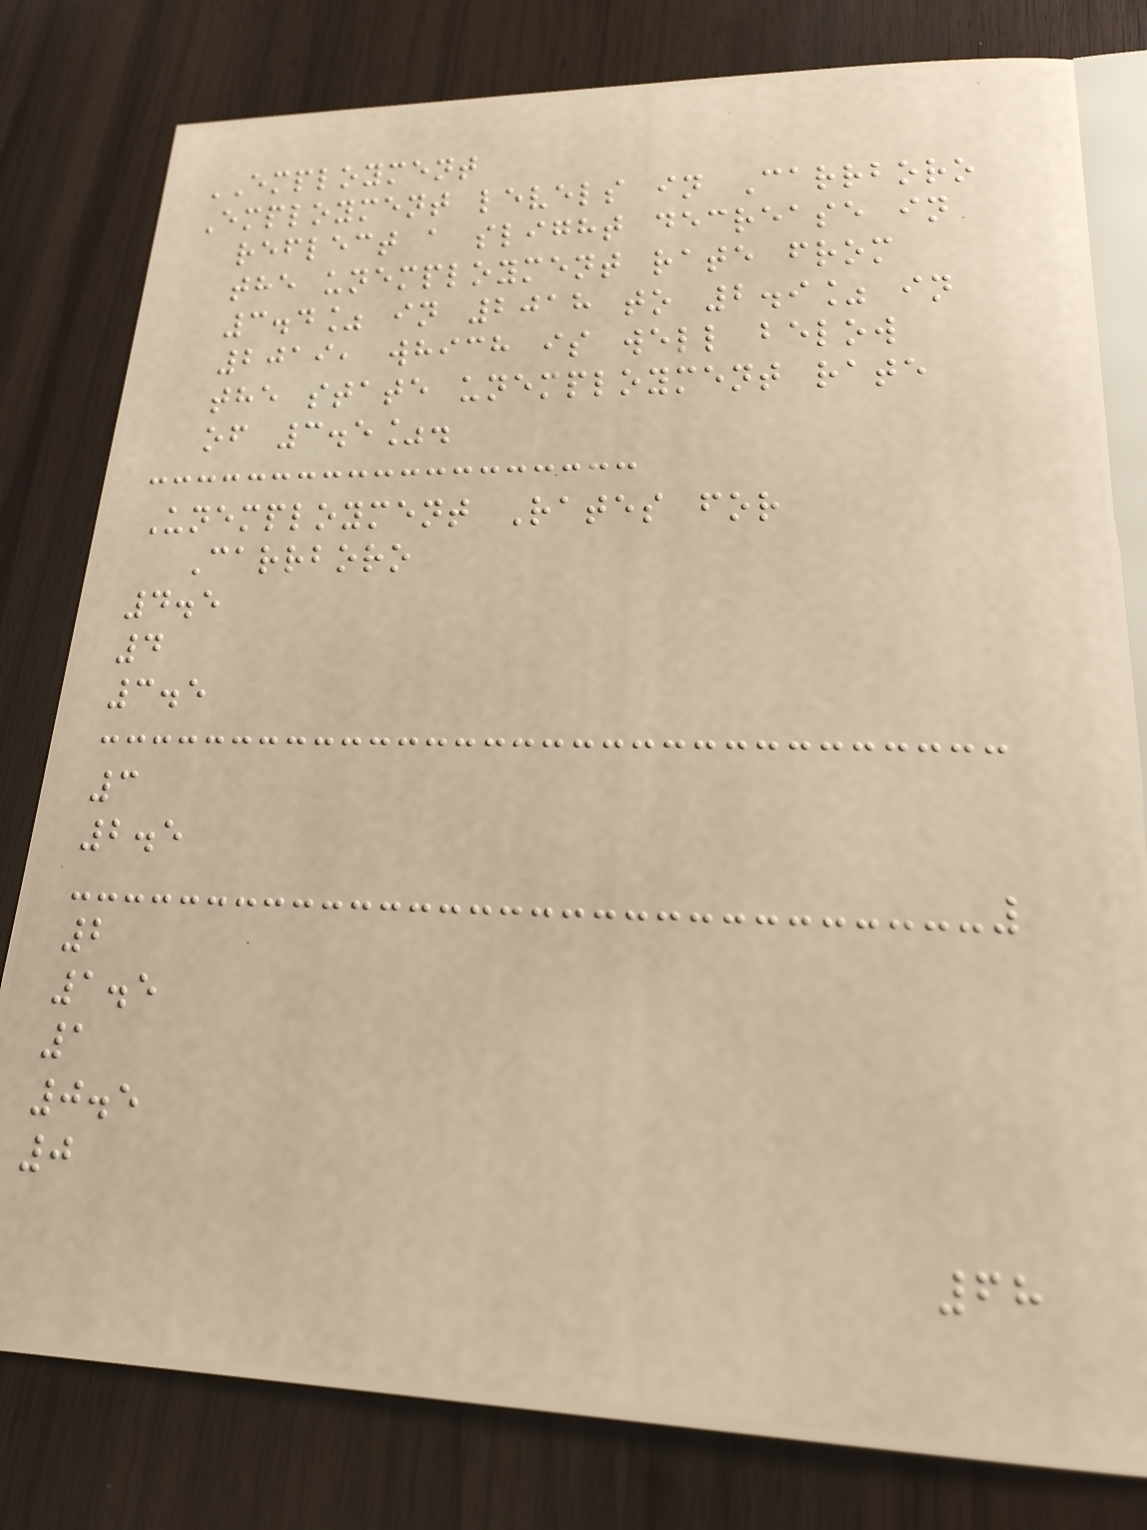EMPLOYMENT
Employment levels in Carrboro
reflect a slight decrease in
the unemployment rate from
3.4% in 2018 to 2.9% in
2019, which is well below
the state unemployment rate
of 3.5%.
Unemployment Rates for
Carrboro
4.5
4
3.5
3
2.5
2
1.5
1
0.5
0
68
